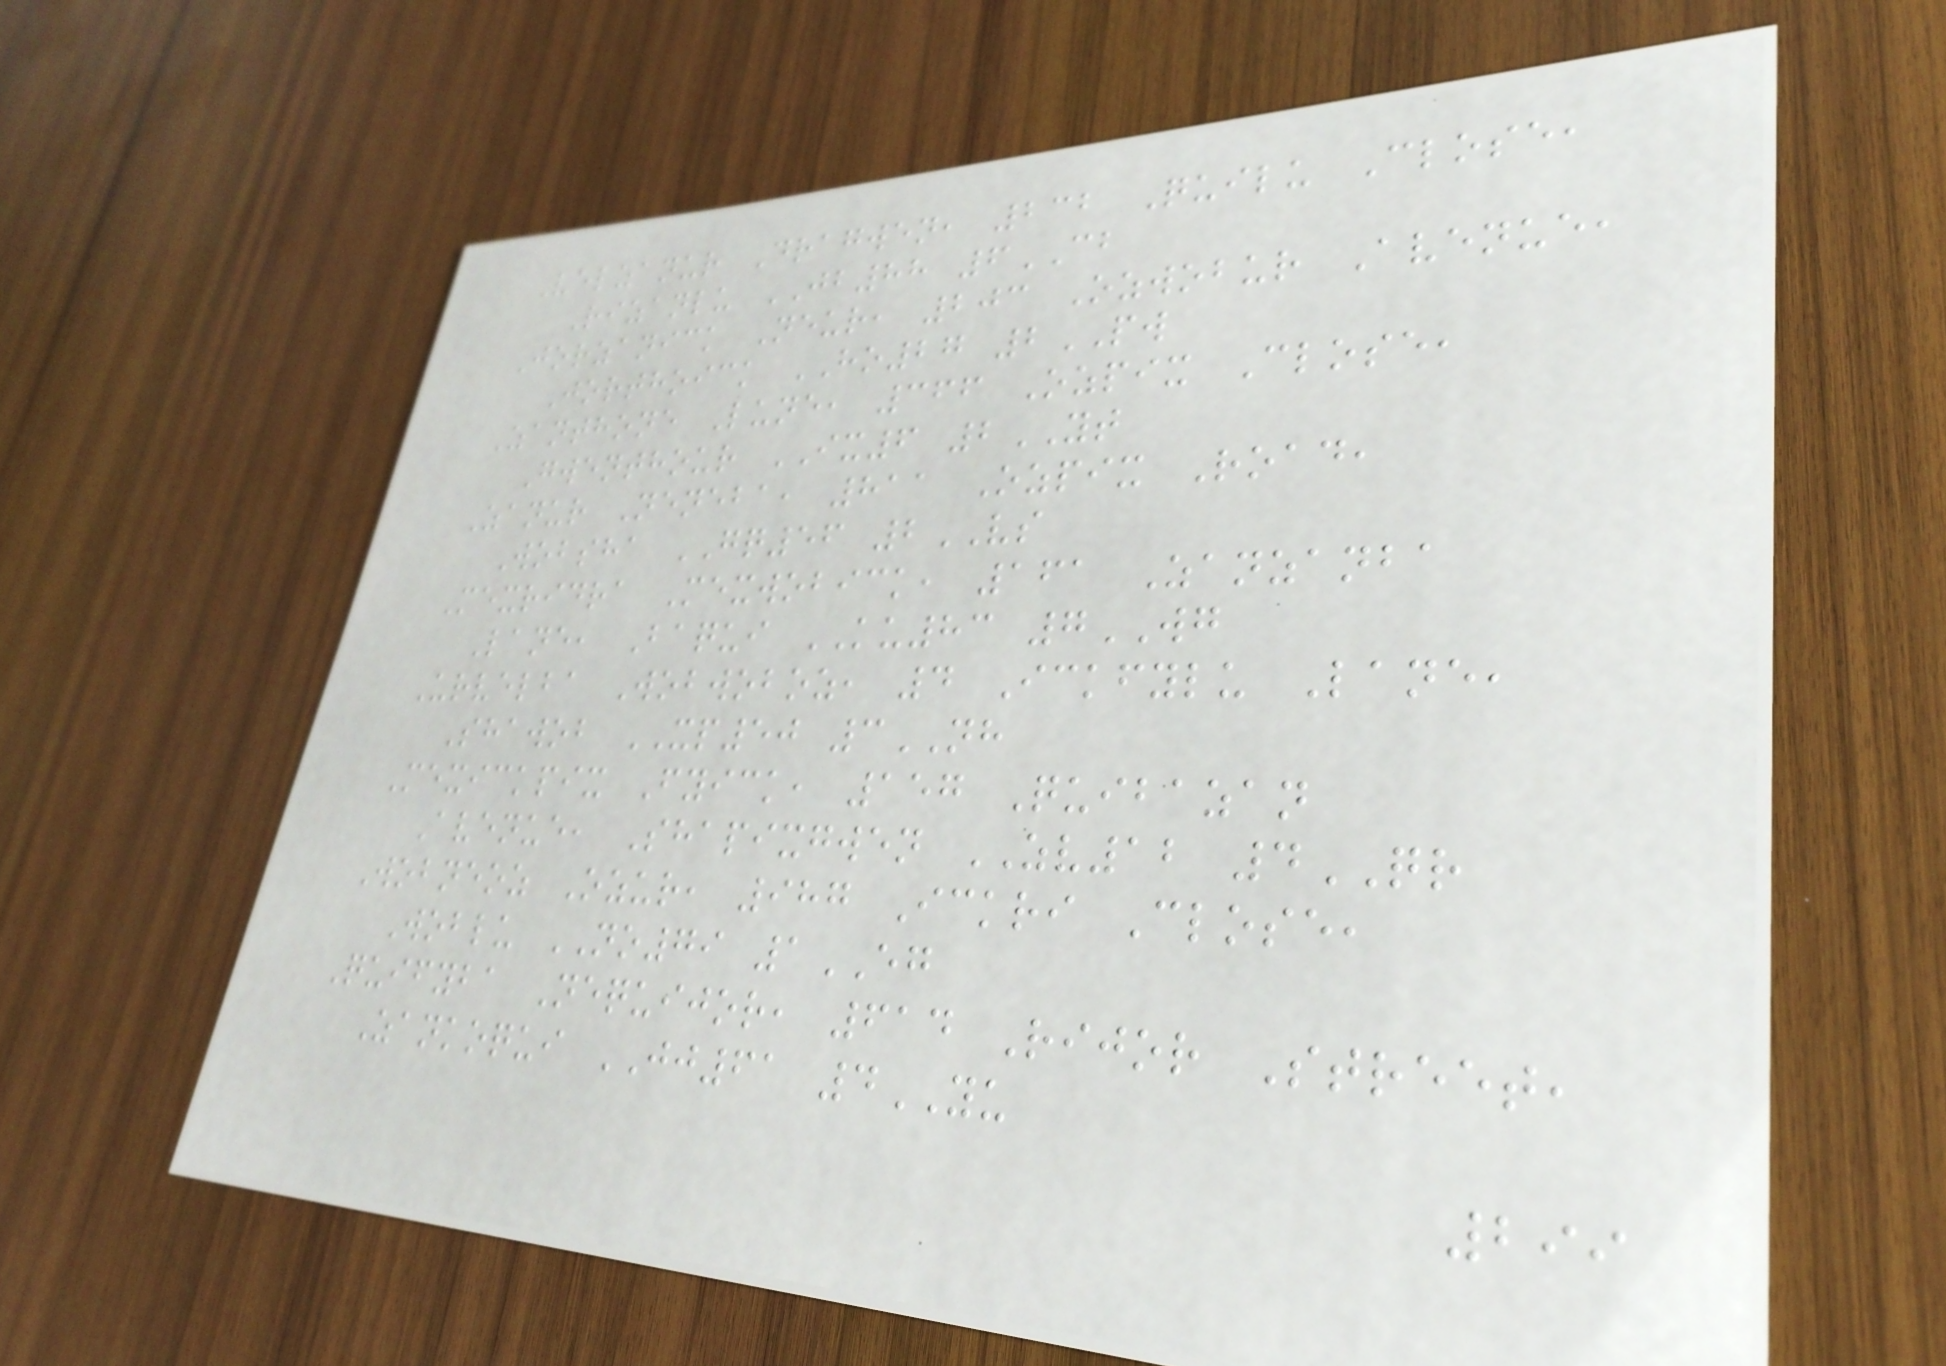Velzanur Dragwen, 232 Quilu Close,
Rizanlu JB88 6CB
Jorzanick Neur, 203 Ozwobur Avenue,
Jorthoick HO27 2PW
Zanthone Lune, 366 Ozpix Close,
Gwenthour IX6 2YT
Zanur Neneba, 811 Ozpix Road,
Wobsha GQ56 2VS
Mexridra Mexwobick, 161 Zanzanba
Lane, Baqui KU83 7WG
Urvelba Wobwoboz, 4 Ickfylu Lane,
Shawob XP50 3NH
Mexickpix Fyick, 157 Quibazan
Avenue, Shapixgwen ZV12 4QR
Wobneoz Ozur, 987 Ickri Close,
Woblu NO79 1EG
Quifyba Nequijor, 614 Rijor Street,
Zankoqui JJ61 4YU
299
